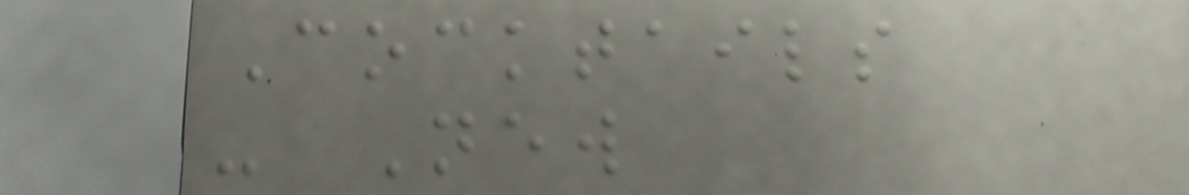Cocktails
- New
